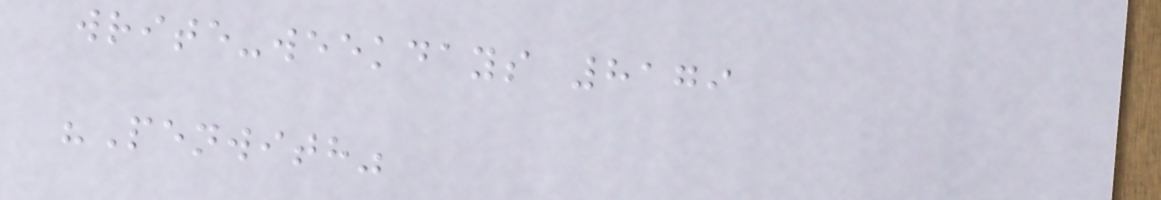write-weekdays 8179
"Penwith"
